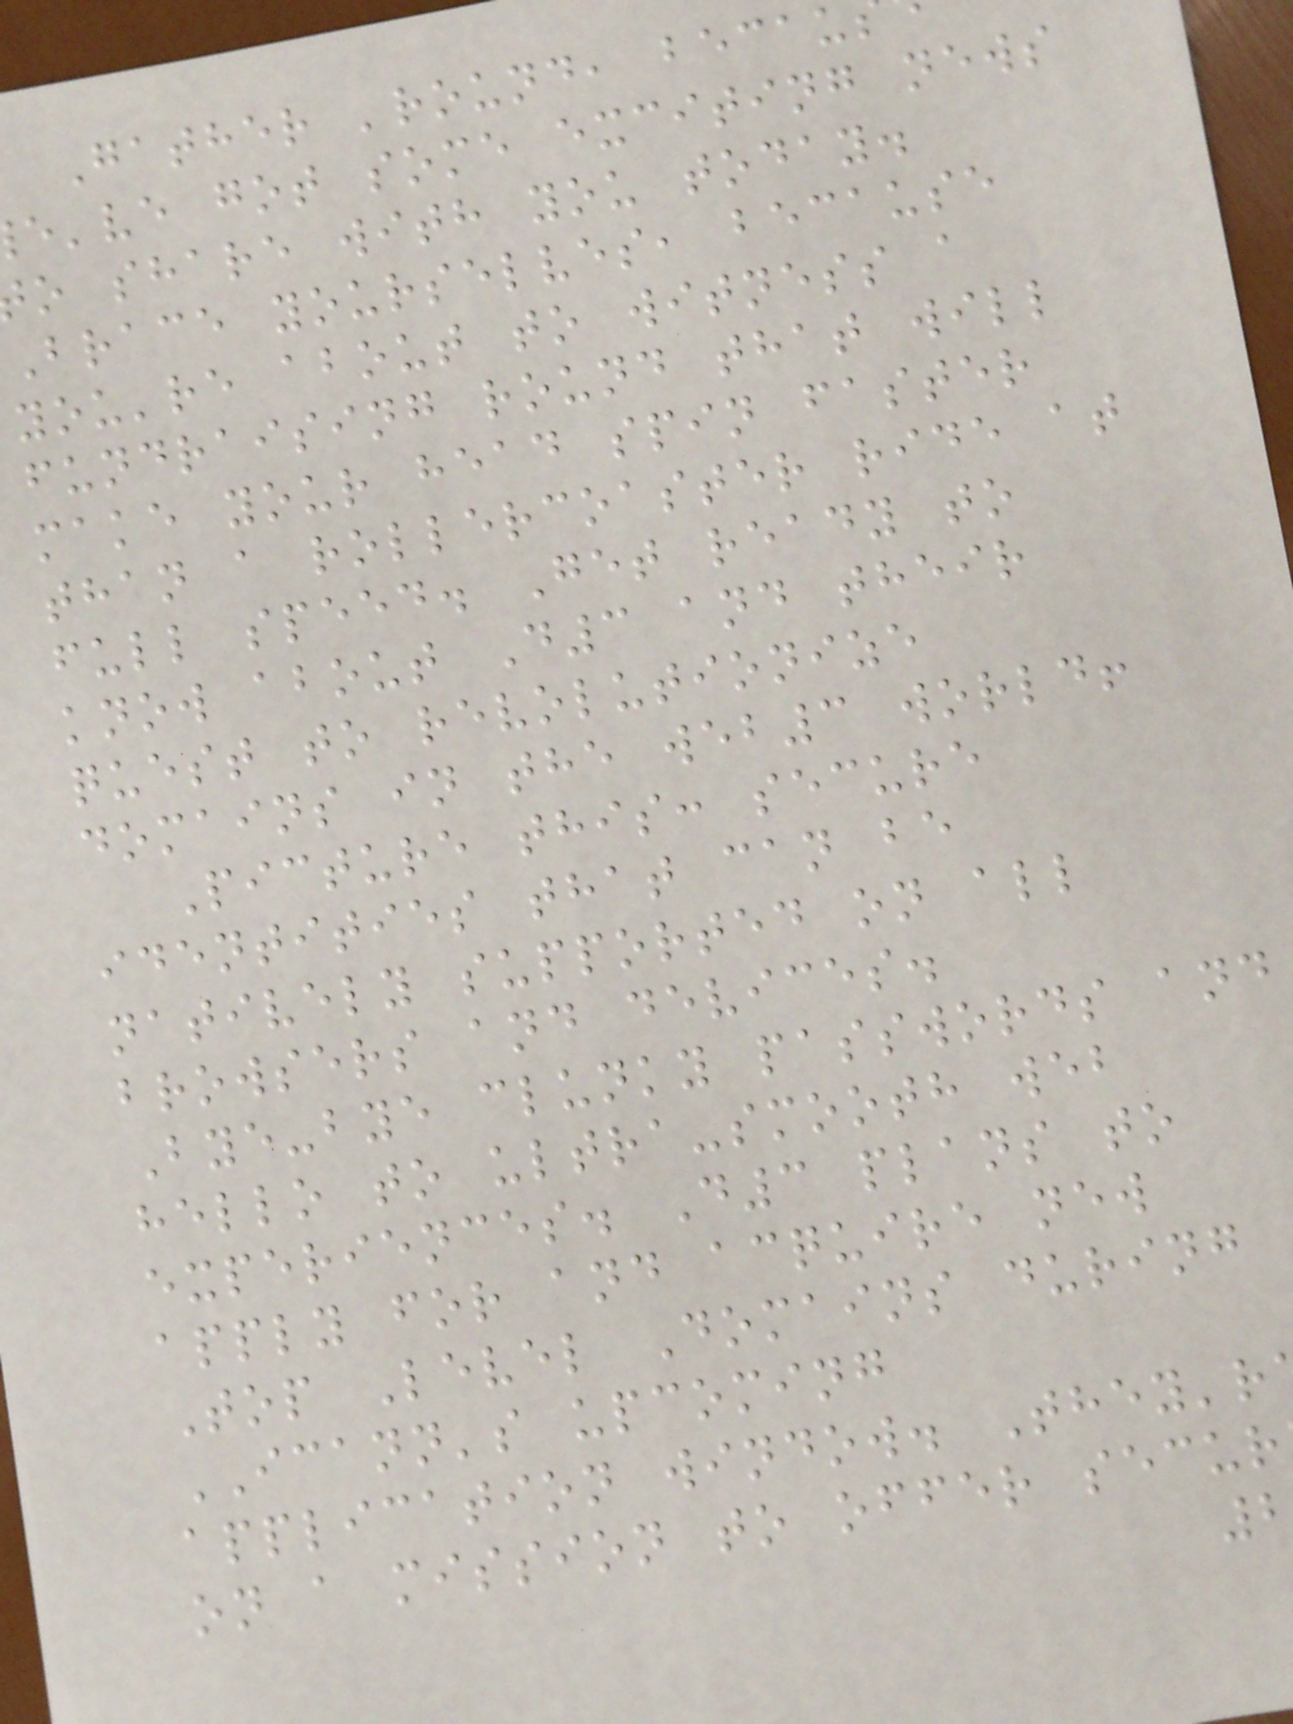Gather 'round, becau
e've got some exciting news
o share with you today.
Brace yourselves, because
you're about to witness a
fundraising round that will
make your head spin faster
than a rollercoaster ride at
full speed. Get ready to
know about D3 and their
quest to revolutionize
domains in the web3 world!
Picture this: secure
identities that can be
natively supported on all
browsers and devices.
Bye-bye clunky passwords and
hello to ultra-smooth web
experiences. D3 plans to
apply for and acquire new
Top Level Domains during
ICANN's upcoming
application window. They'r
on a mission to offer secur
